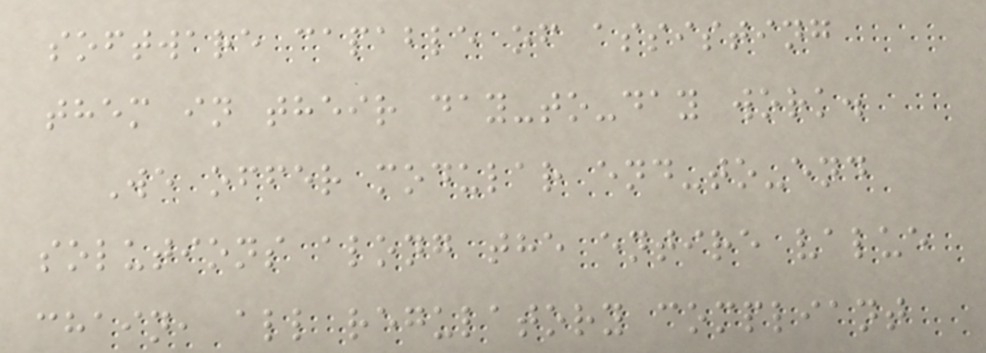software capable of assisting
them in their day-to-day work.
We offer modular end-to-end
solutions along the entire value
chain, all regulatory compliant
